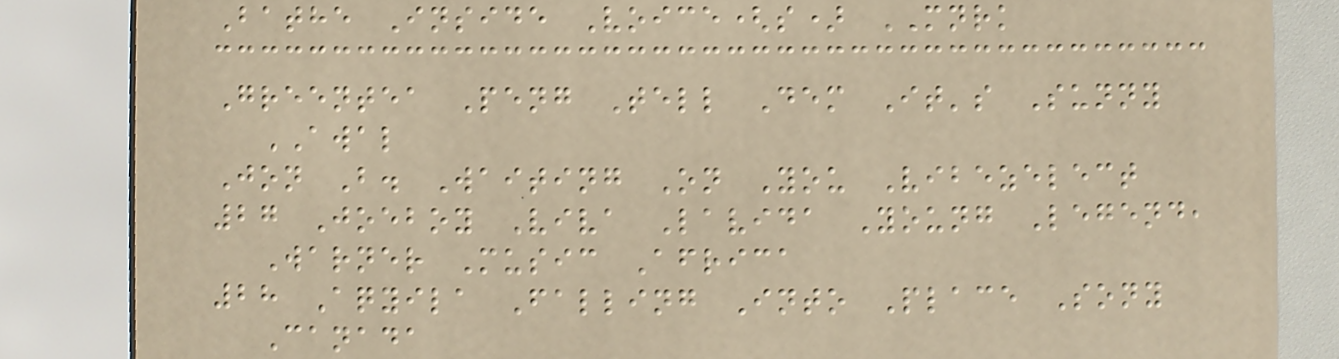Bathe Inside Voice(s) MNRK
Greentea Peng Tell Dem It's Sunny
AWAL
Jon B. Waiting On You Vibezelect
27 Joeboy Viva Lavida Young Legend,
Warner Music Africa
28 Aqyila Falling Into Place Sony
Canada
